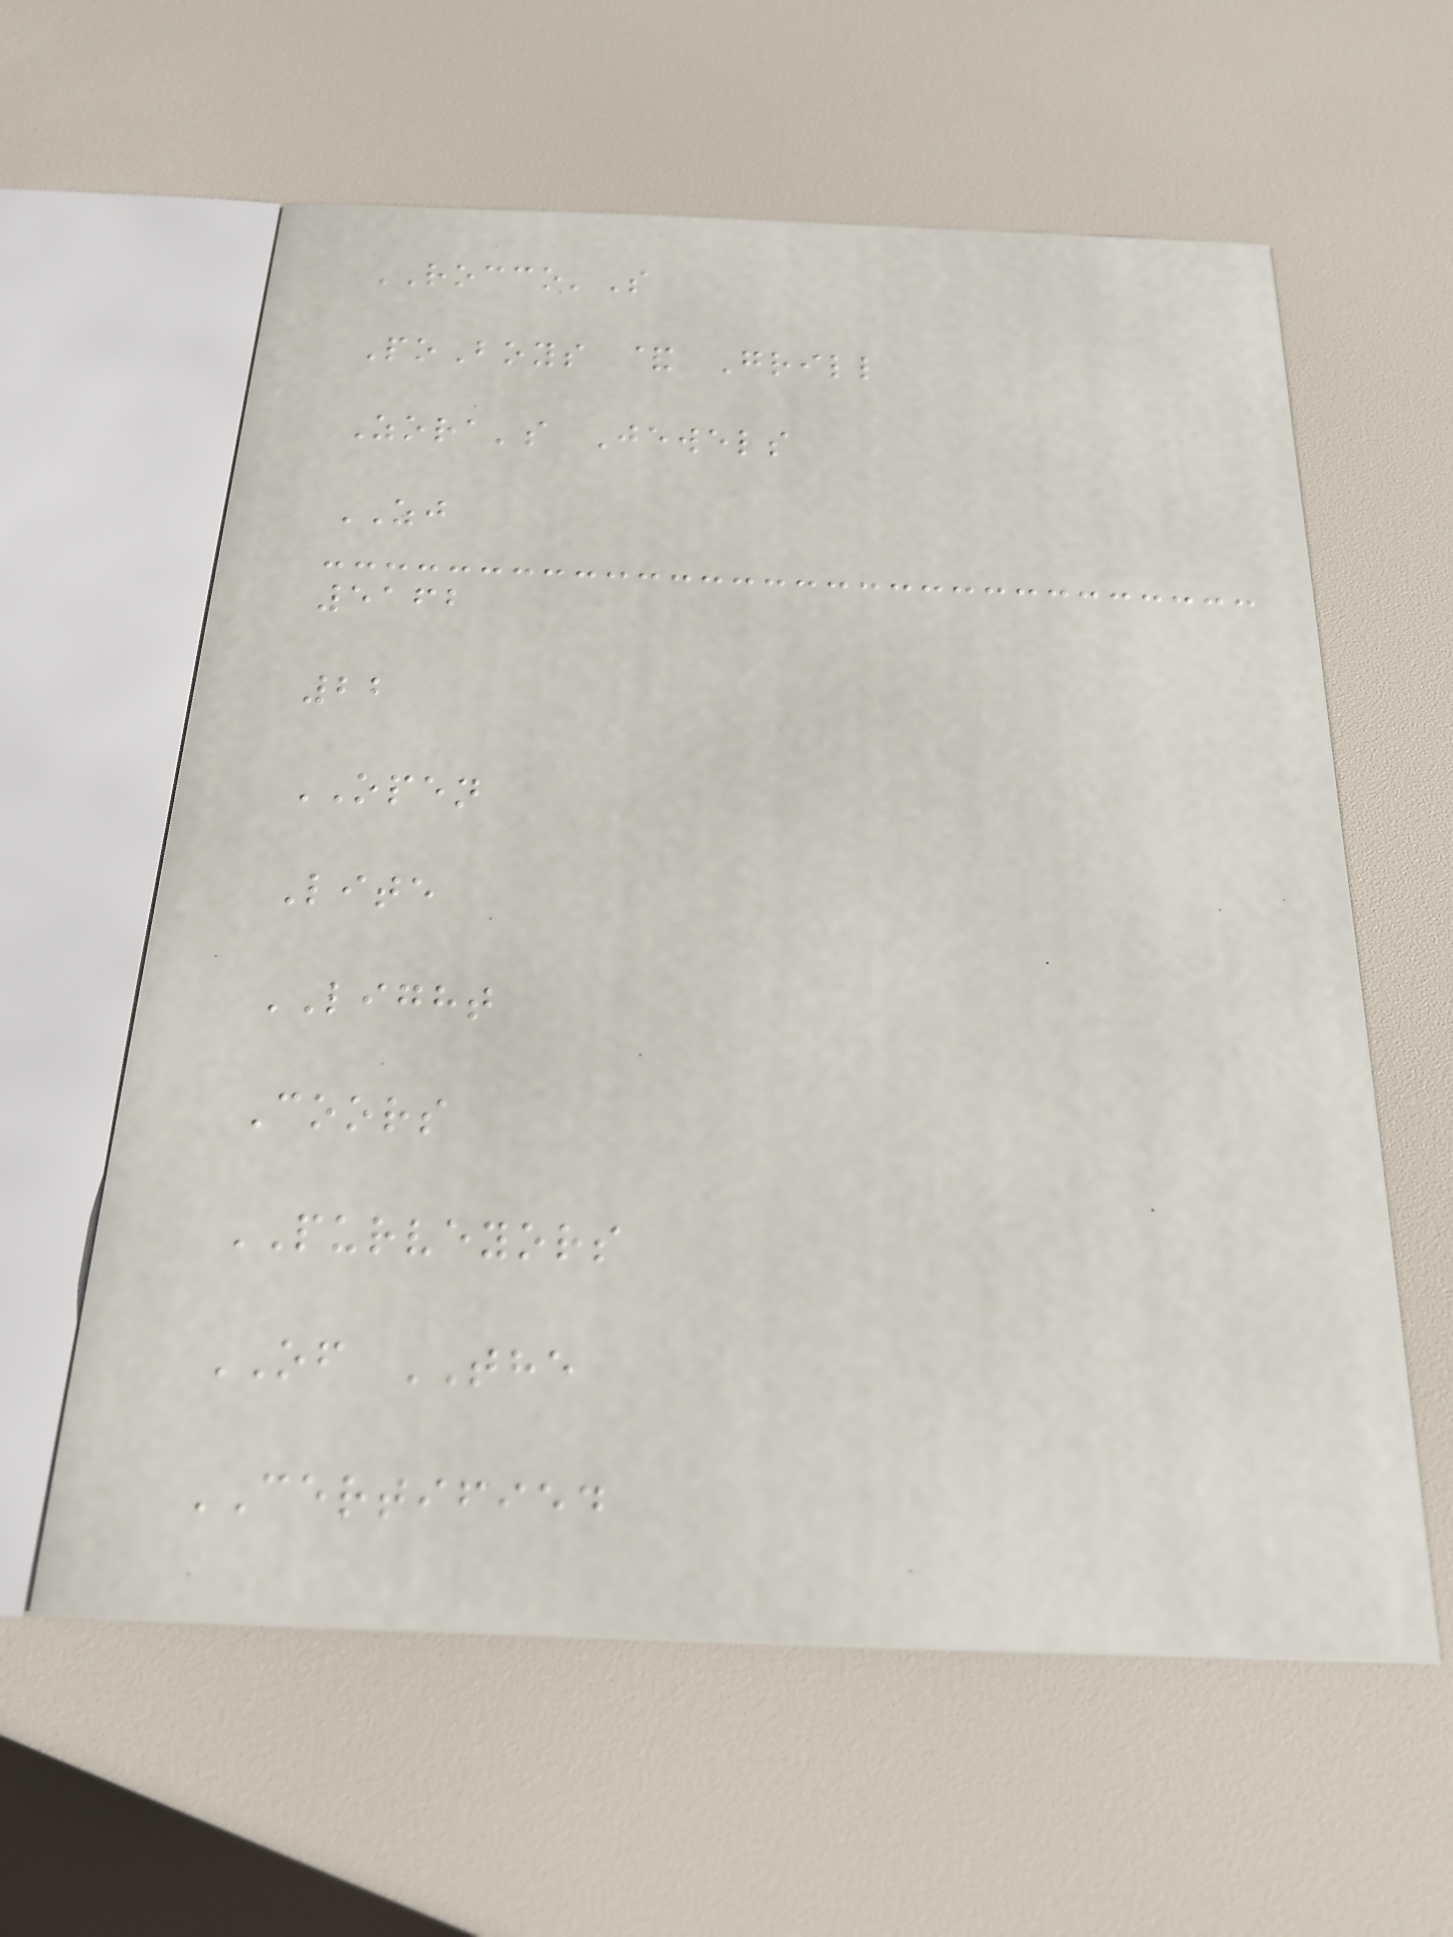ROCCO'S
PoBoys & Grill
Zora's Jewels
ZJ
5162
22
OPEN
Lite
LIGHT
Coors
PURVEYORS
OF THE
CERTIFIED
